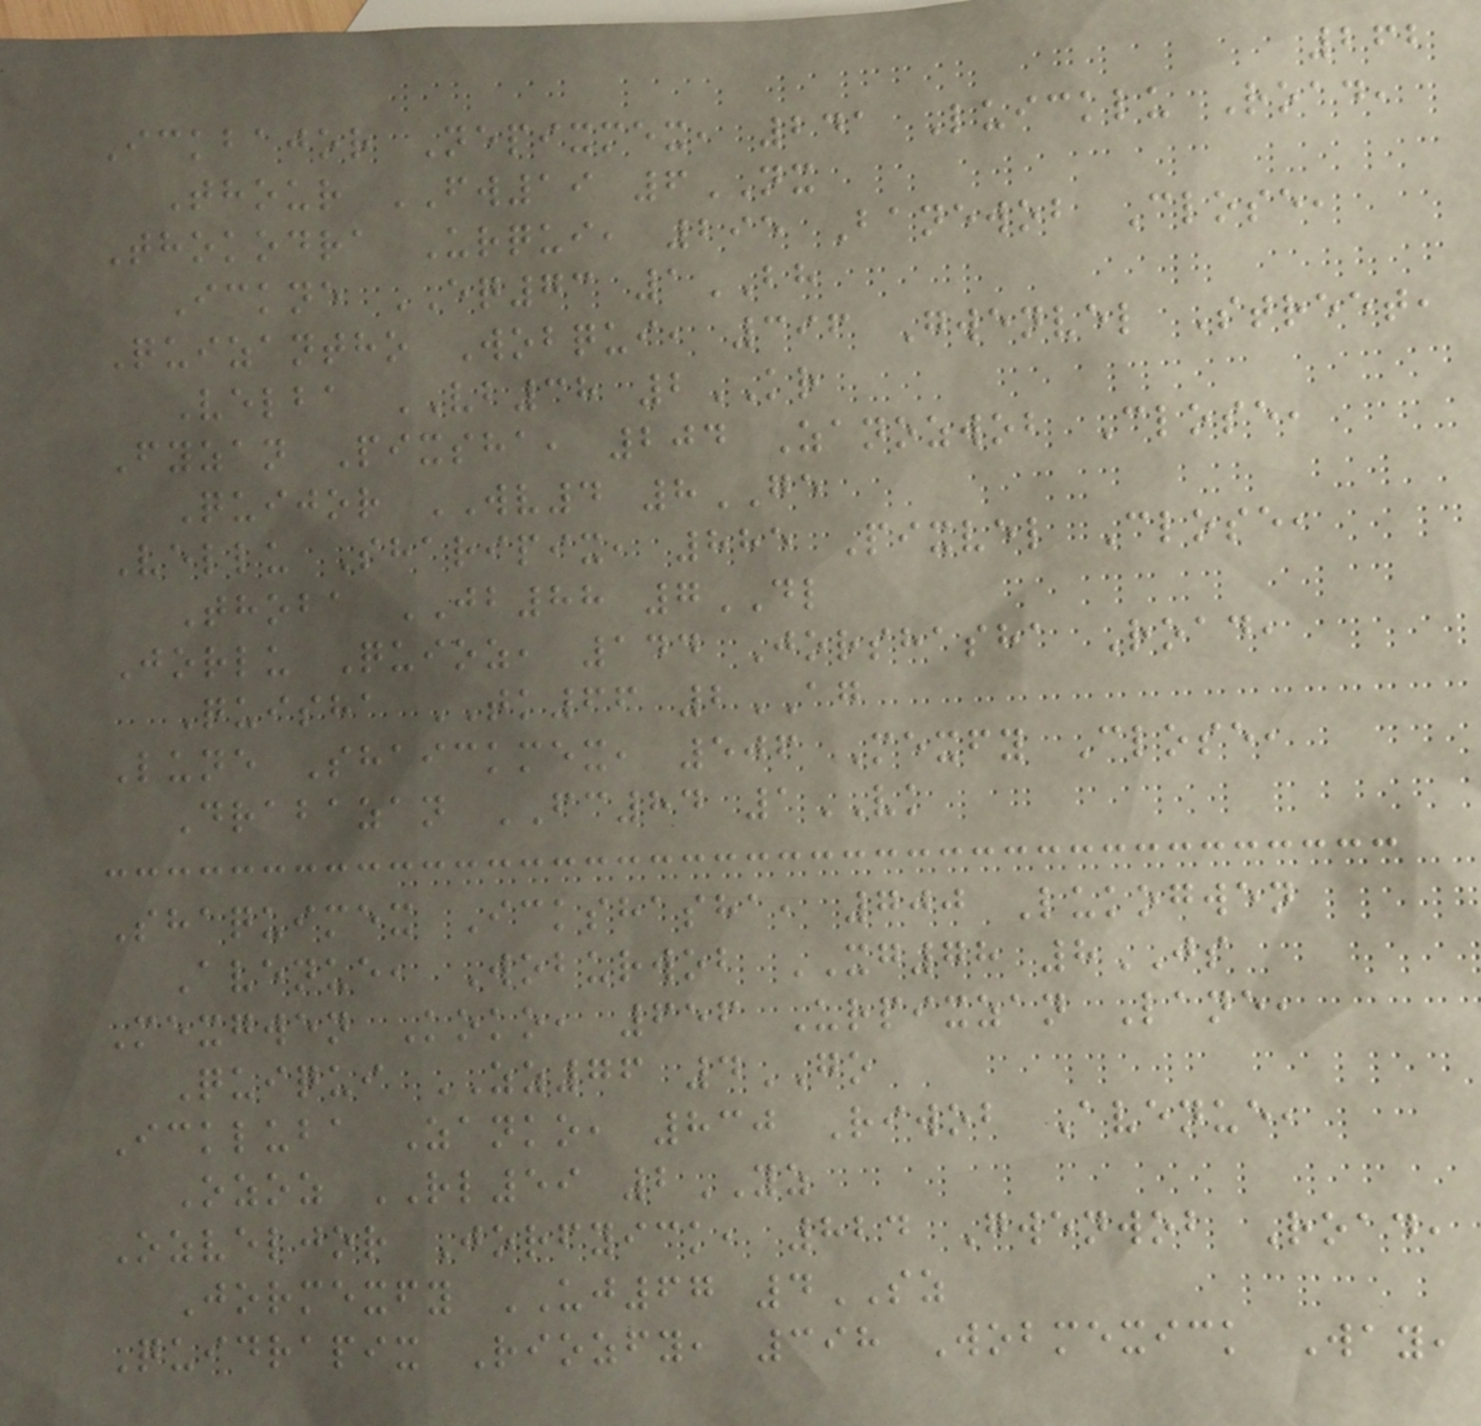262
Ickbajor Nepixmex, 241 Luicklu Road,
Thour FW19 6NX
Thokodra Urqui, 295 Banewob Close,
Ickne EQ73 1BH
Quizantho Wobqui, 396 Gwenvel Street,
Velba VB38 2KR
Fyzan Pixsha, 204 Zanozwob Close,
Quijor WV4 8GE
Vellu Sharipix, 885 Pixvel Close,
Thoba JB88 7DL
Jorlu Quioz, 144 Jorshasha Road,
Quisha TK66 2AG
Lune Shaickmex, 506 Mexfy Close,
Drabazan FC84 1VK
Shaquimex Ickshasha, 700 Lukogwen
Avenue, Woburwob XG78 8JS
Mexgwen Koko, 656 Urpixzan Lane,
Quiqui ZZ76 4GO
Ickluba Zanko, 830 Riwob Avenue,
Ozoz RL59 2YZ
Ozveljor Jorfyick, 824 Gwenwob Road,
Jormexfy UJ67 4SZ
Quidrapix Riozfy, 398 Wobmexick Way,
